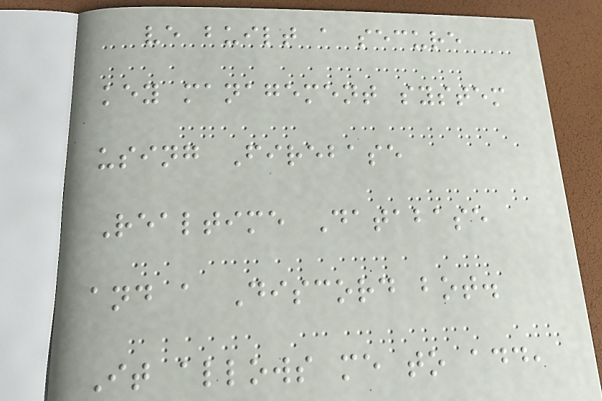ve built a secure
key management system
using Firebase
Realtime Database
and a Discord bot.
It allows me to add,
